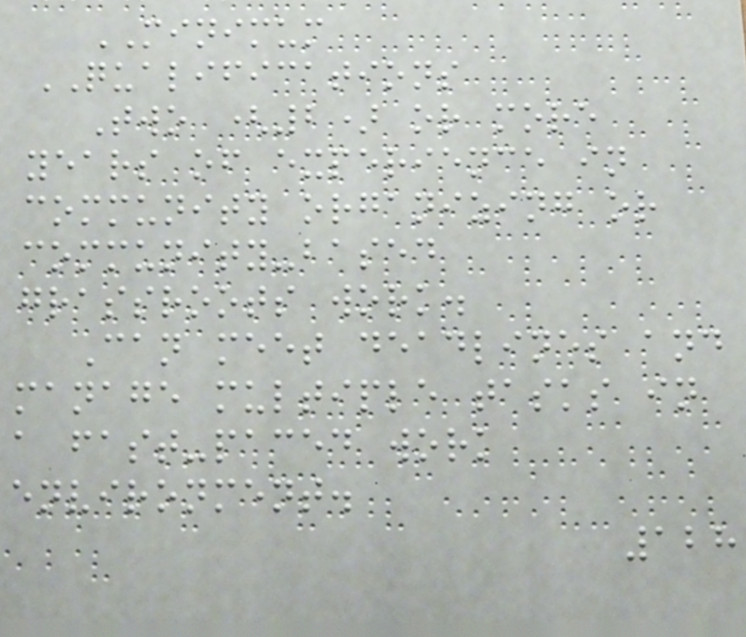MINIMUM
QUALIFICATIONS
Two (2) or more
years of experience in
community organizing or
community-based
grassroots work.
Can meet deadlines and
manage multiple tasks in
a fast-paced work
environment.
128
